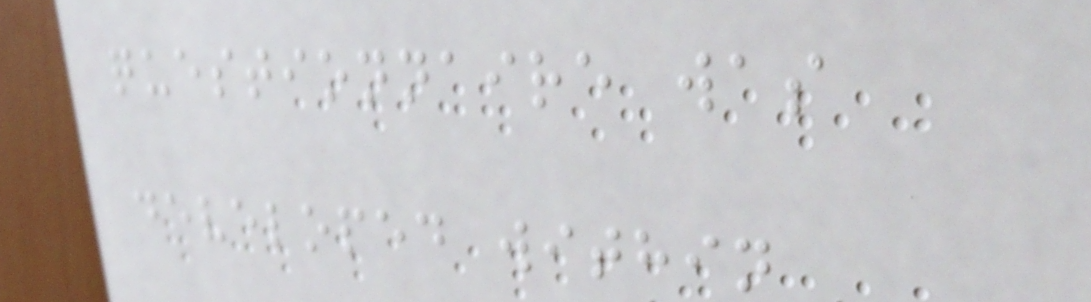questionnaire was
developed within
